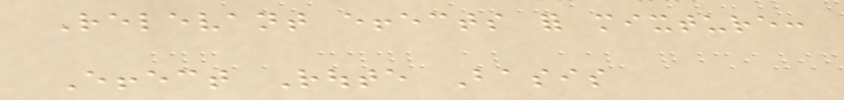Relevant effects for mixture:
Effect Route Basis
